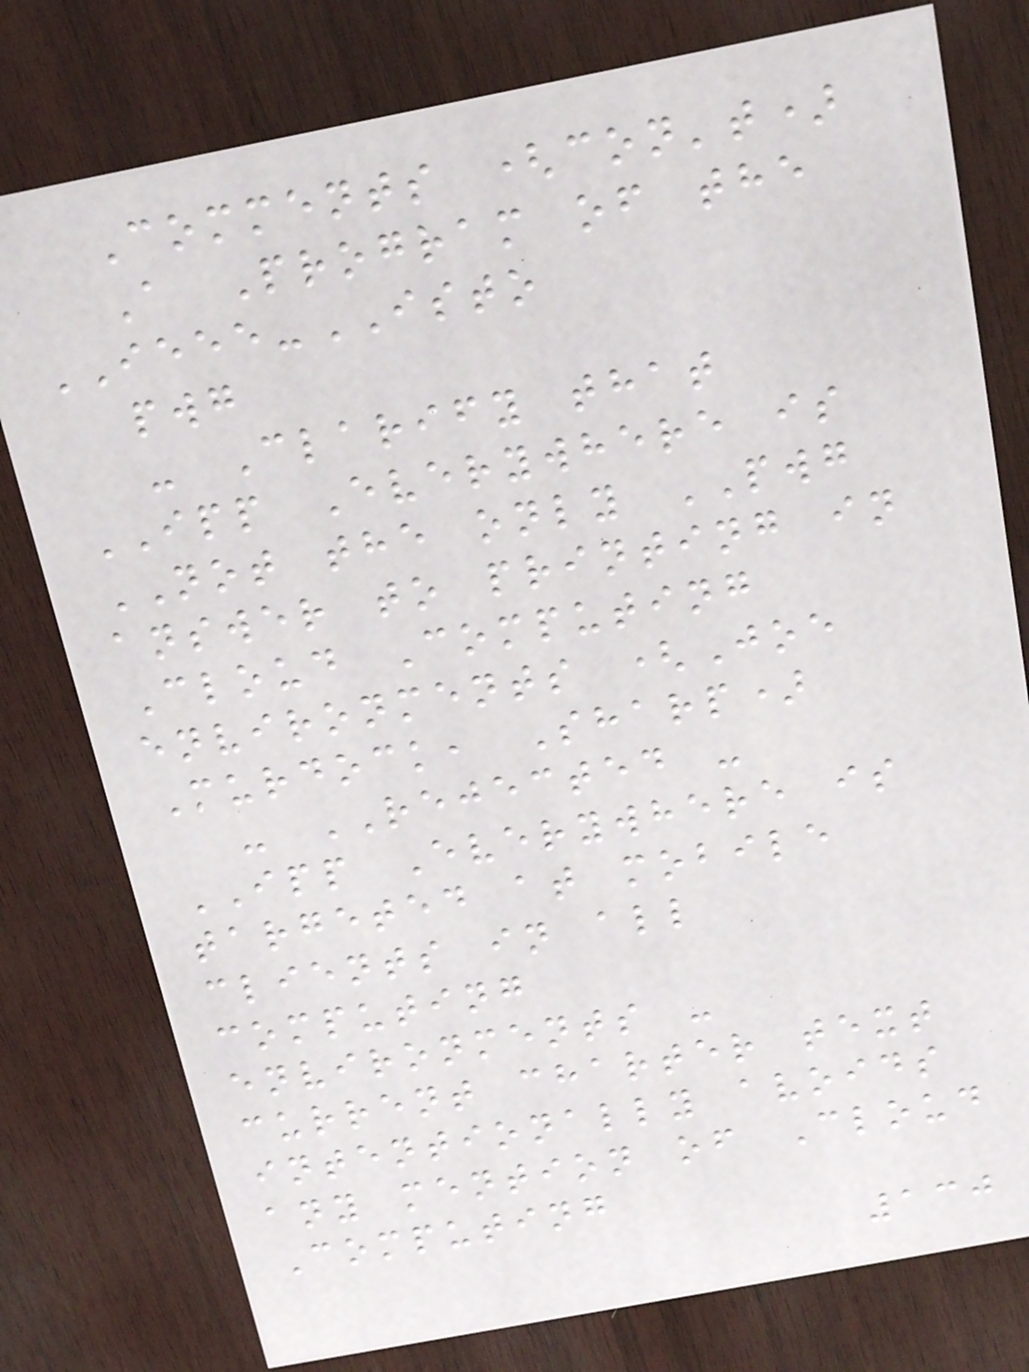Comments (con't)
A Program of the
IEEE-ISTO
pwg
- Clarify that
IPP Everywhere is
NOT the only PWG
answer to printing in
Cloud Computing
environments (Joe
Murdock, Sharp)
- REJECTED -
IPP Everywhere is
targeted at mobile
clients in all
computing
environments -
current charter text
intentionally avoids
any mention of Cloud
Computing
130
